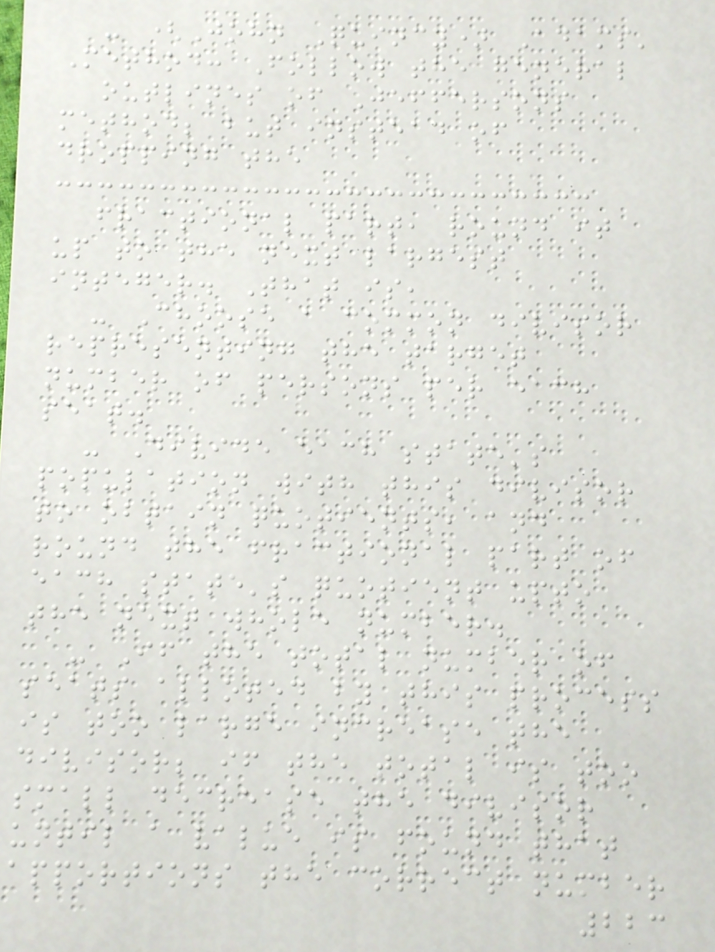- (John Quincy) Adams'
Method: Follow the general
outlines of Jeffersons
method; but instead of
dropping the
fractional part, round it
up to the next largest
integer. That is,
- Choose a common divisor
representing the target
number of persons per each
seat.
- Divide each state's
population with this divisor
to obtain quotients, and
round the fractional part of
each state's quotient upto
the next whole number.
- If the total number of
seats alloted by this process
is too large increase the
divisor; if the total is too
small decrease the divisor
until a value is found that
apportions the correct number
223
